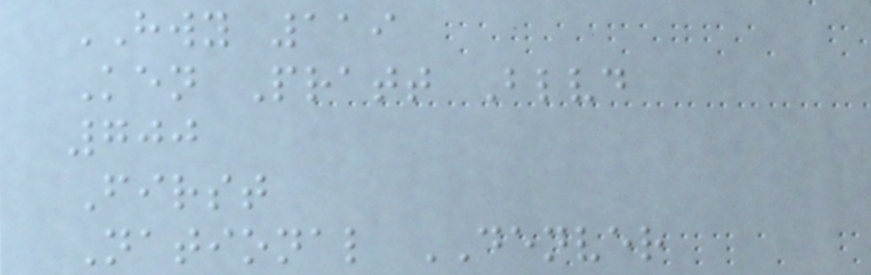HWY 119
Ken Pratt Blvd
700
First
National DENVER
